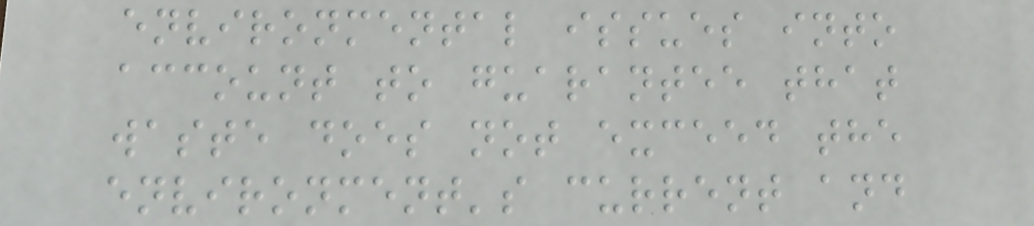environmental issues into
account to guarantee that
waste does not exceed the
environment's current and
